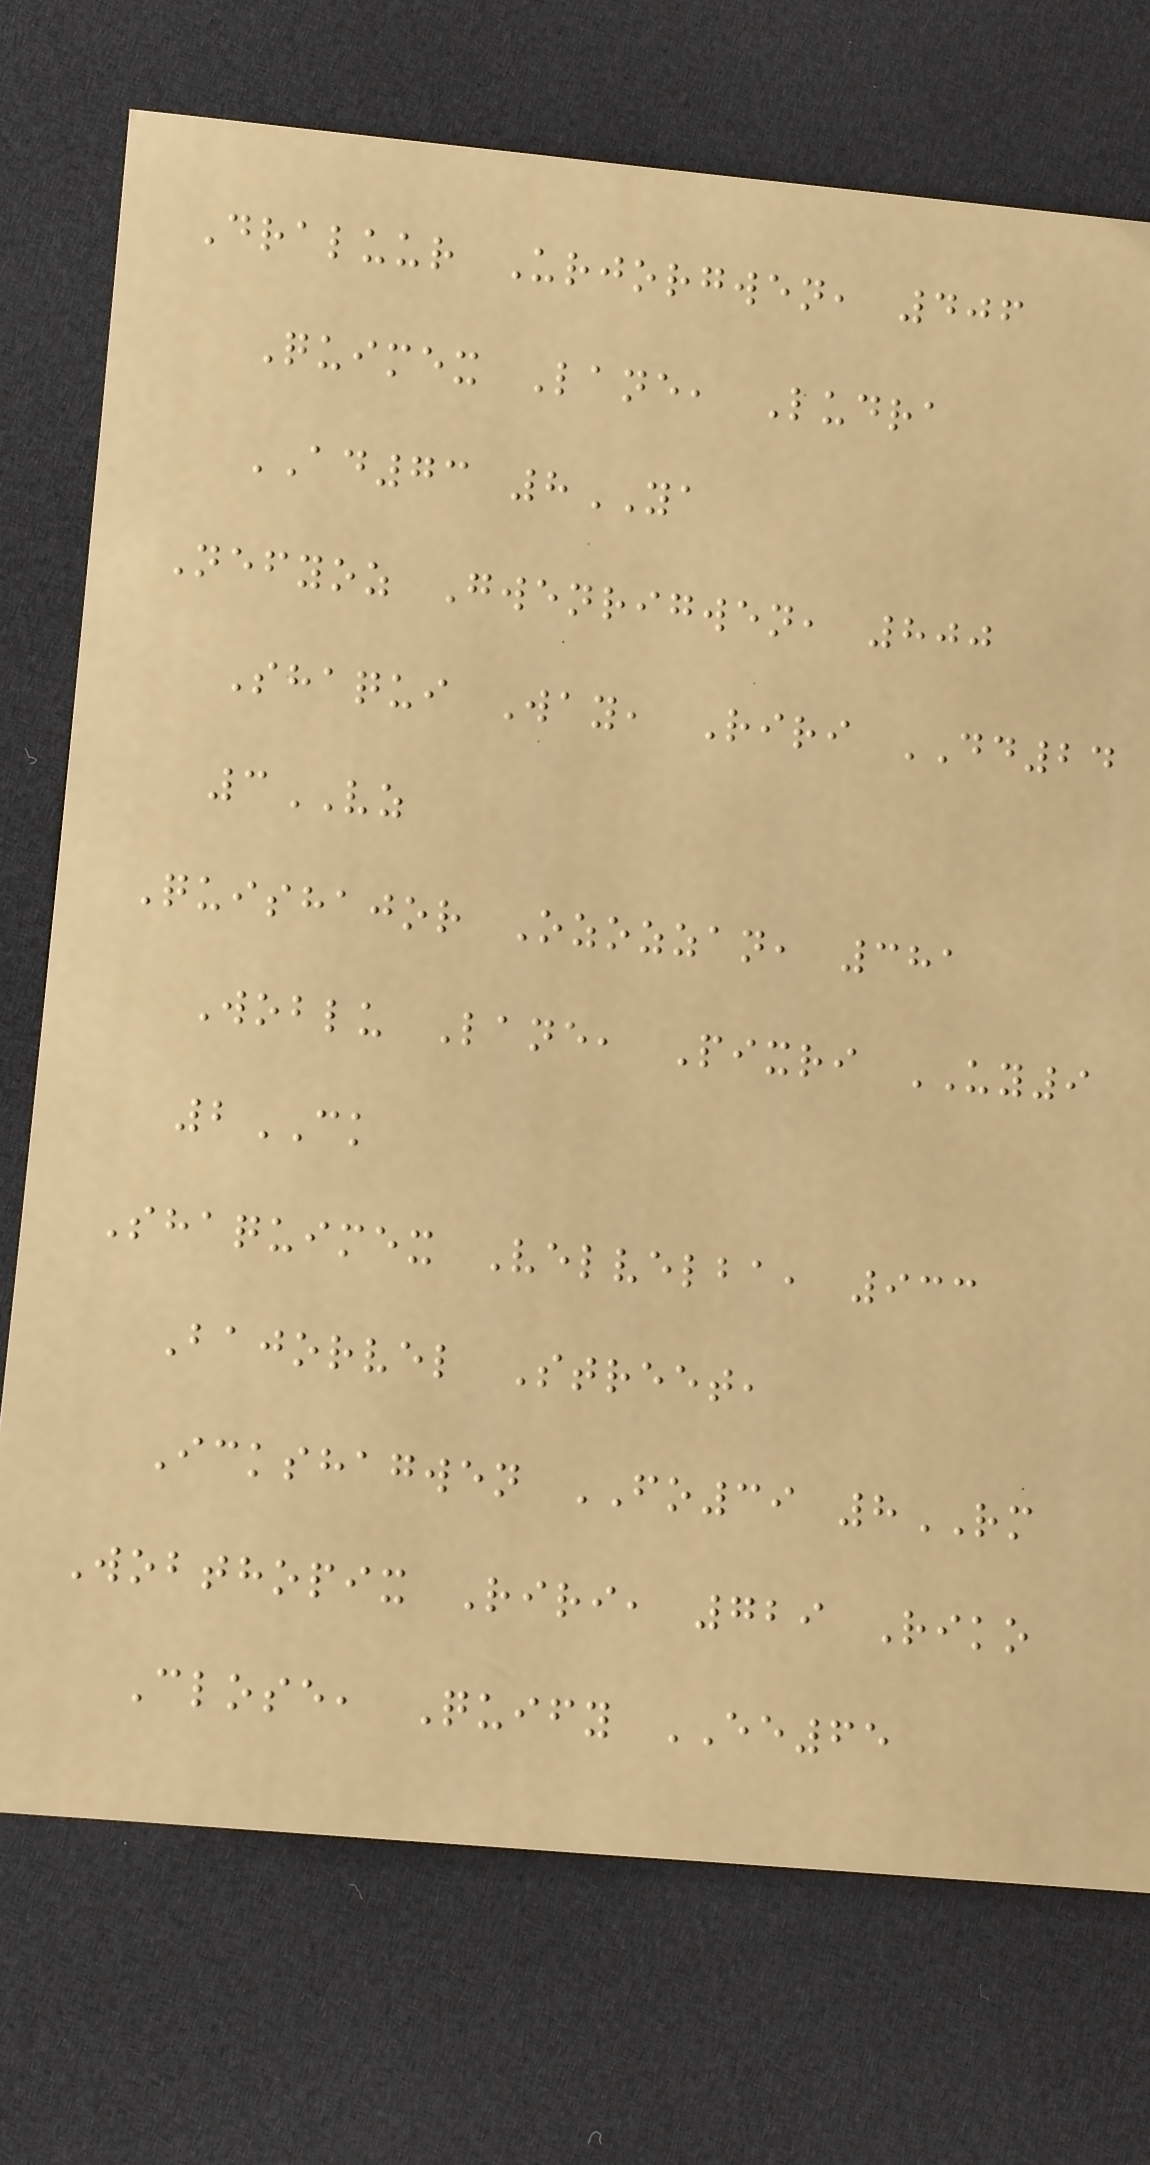Draluur Urjorgwen, 406
Quimex Lane, Ludra
AD73 8YA
Nefyoz Gwenrigwen, 800
Shaqui Way, Riri DD24
3VZ
Quishajor Ozozzan, 381
Woblu Lane, Pixri UY9
2CK
Shaquimex Velvelba, 933
Bajorvel Street,
Ickshagwen FO39 8RM
Wobthopix Riri, 729 Riko
Close, Quify EE65
